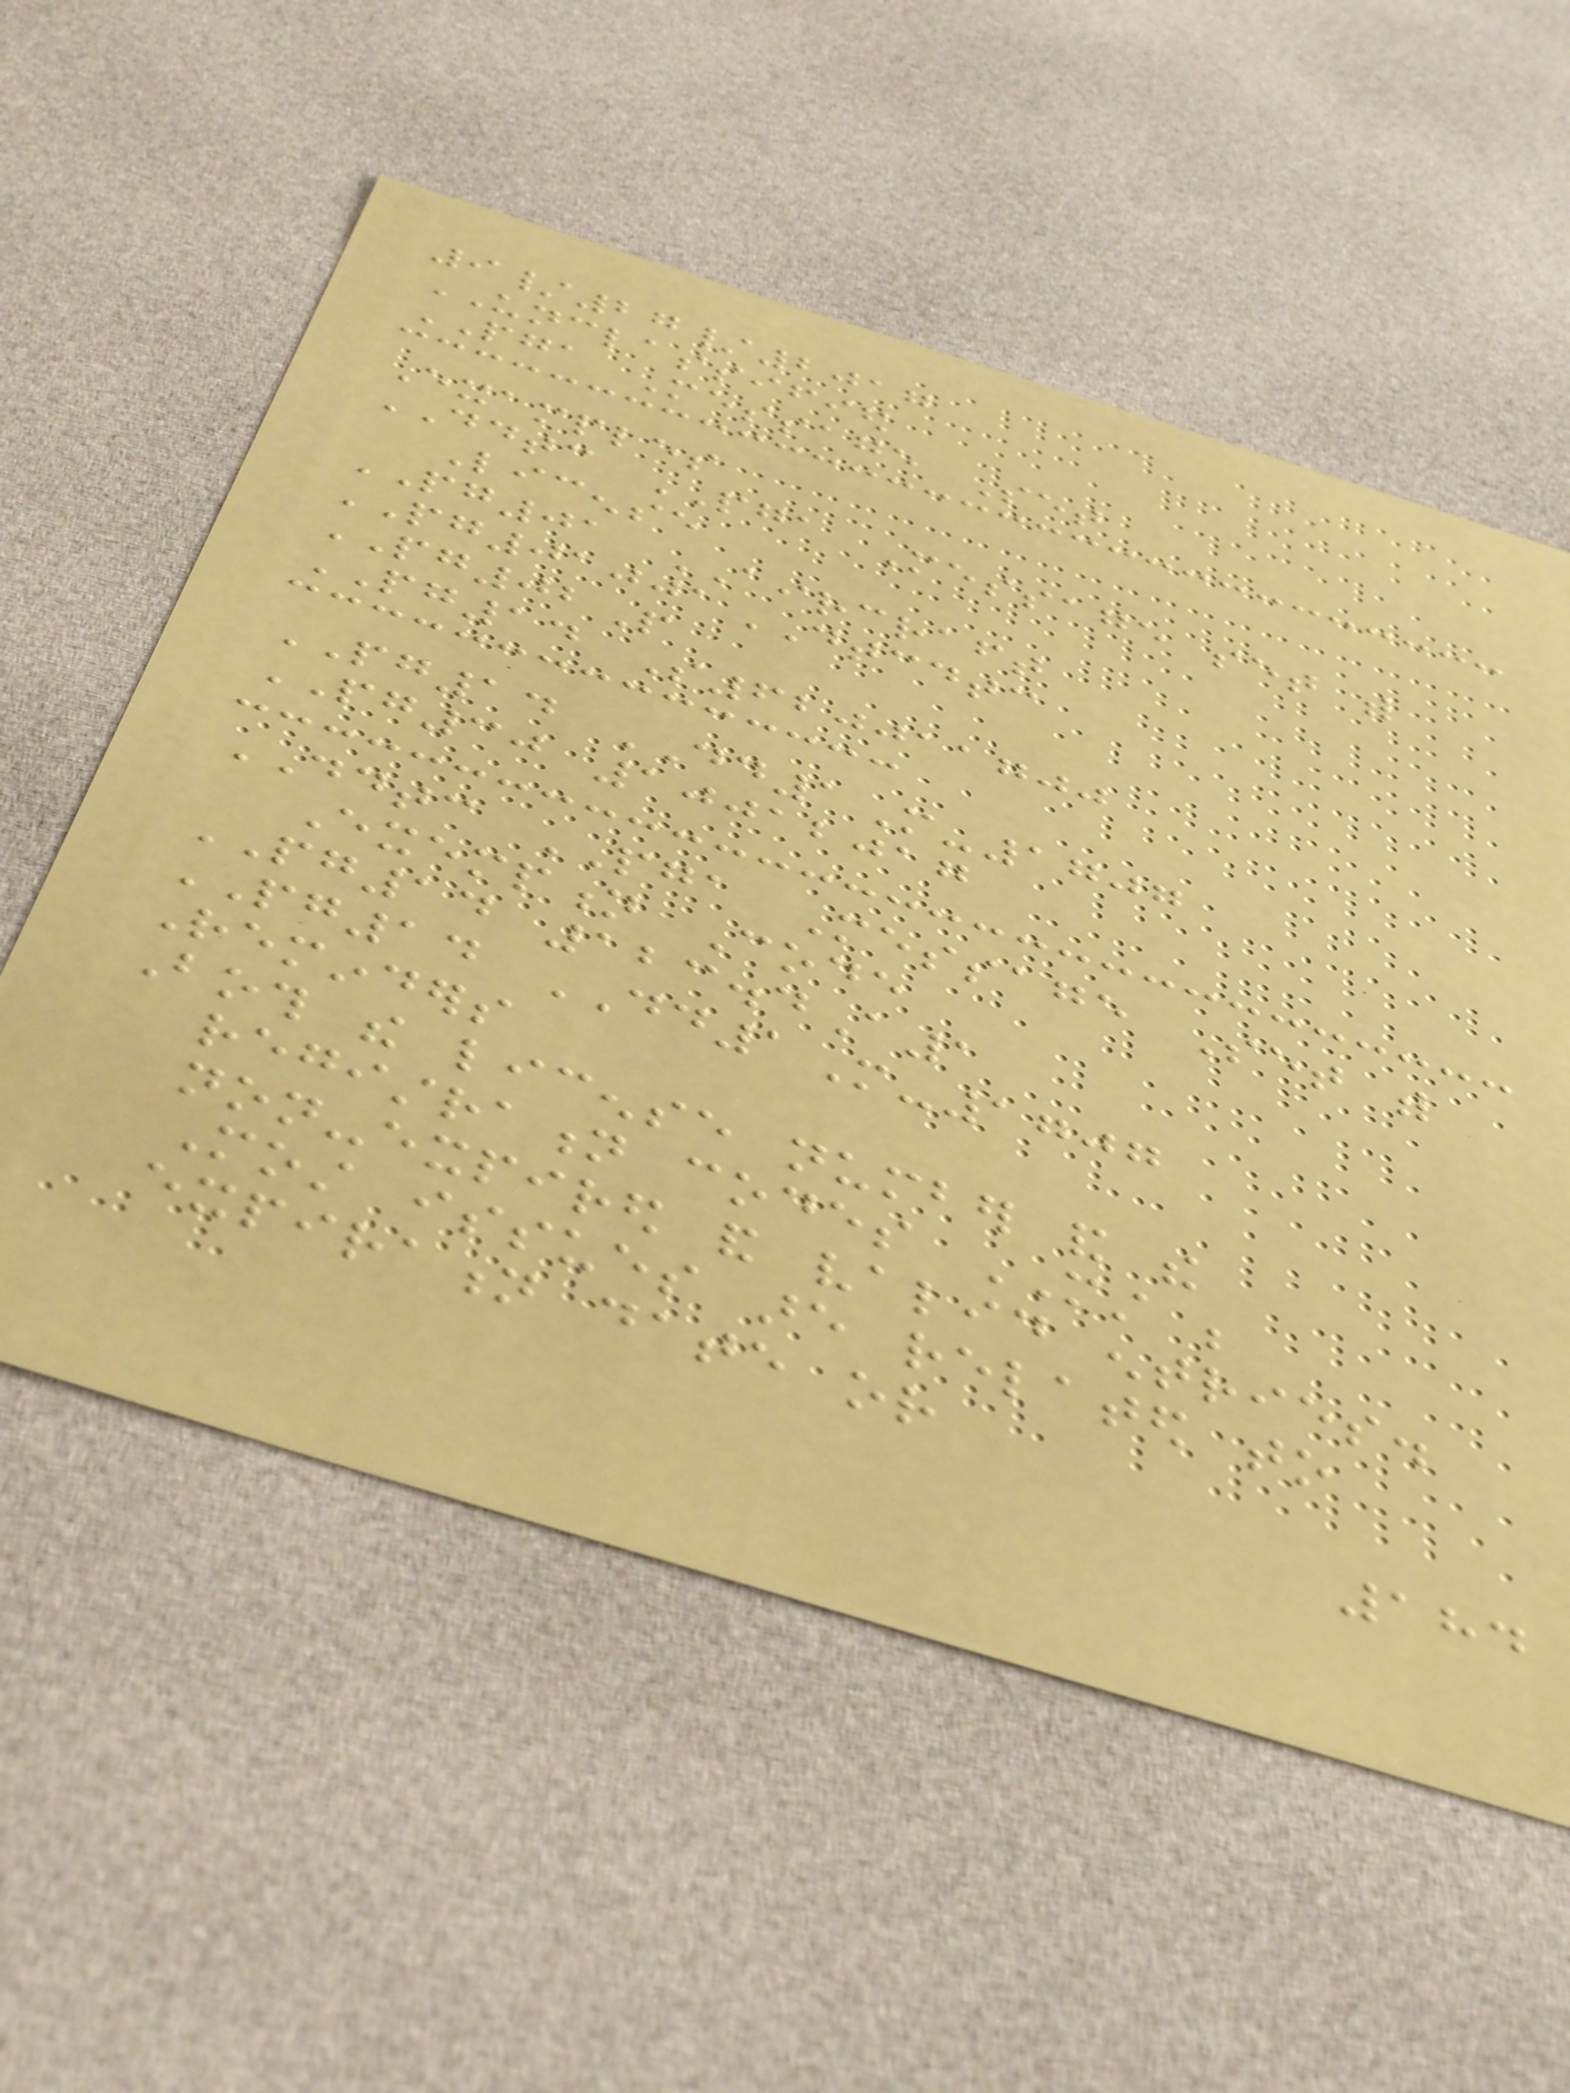9/27/2017
UNCLASSIFIED
PGA Message Set
Examples
DDTC PGA Message set with
License
PG01 AIRCRAFT
PG01001DTCDTC
PG02P
PG14 S620011700
PG14 DD1M-1707
PG30 10012017
DDTC PGA Message Set with
Exemption Code
PG14 123.4A1
PG14 DD1M-1707
Reminders
Both the license number and the
registration codes MUST be
non-expired and valid entries.
Most issues are related to
expiration date or
184
